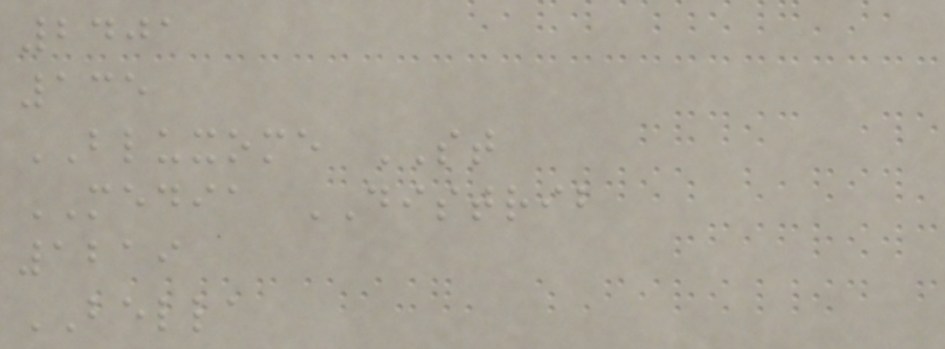2401
135
BLUXOME ST
MEDIA DISTRIB
1219
BELLA
